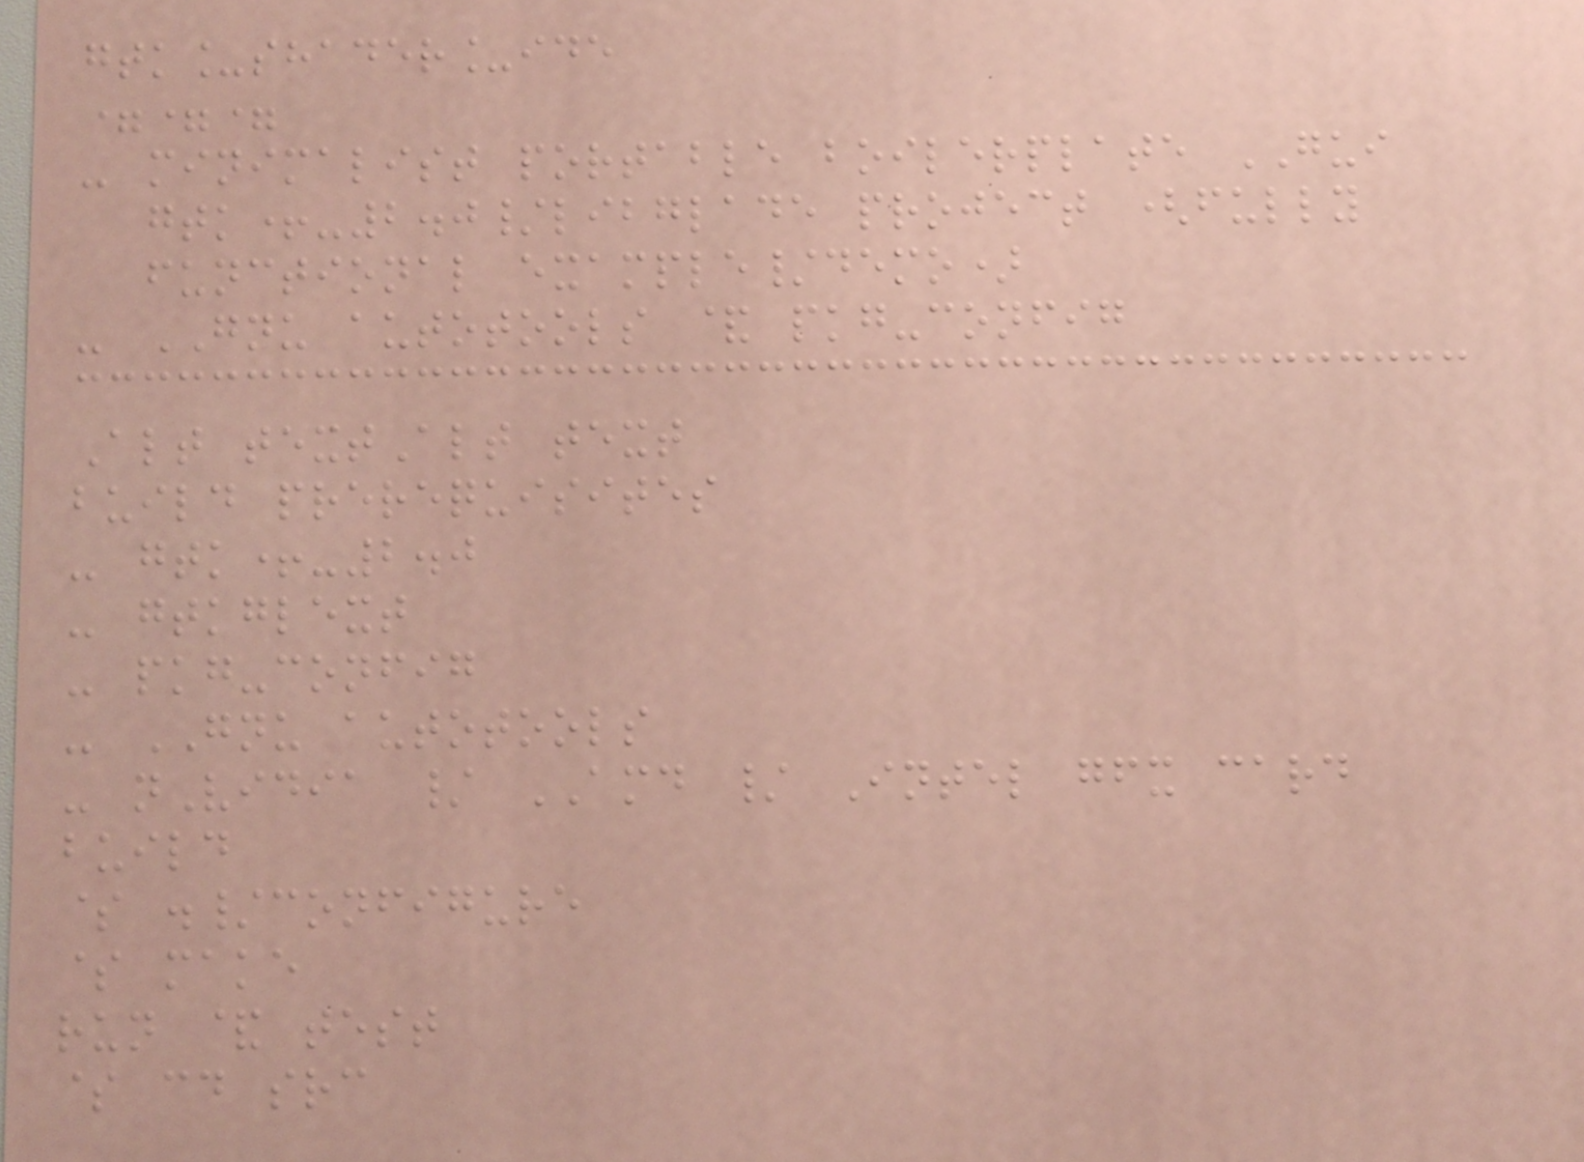gtk_shader_ide
===
- minimalist portable boilerplate GUI
gtk+-2.0/libglade project (fully
functional example/demo)
- GNU autotools & pkg-config
Alt textAlt text
build prerequisites
- gtk+-2.0
- gtkglext
- pkg-config
- GNU autotools
- nVidia / AMD / Intel gfx card
build
$ ./configure
$ make
run & test
$ cd src
